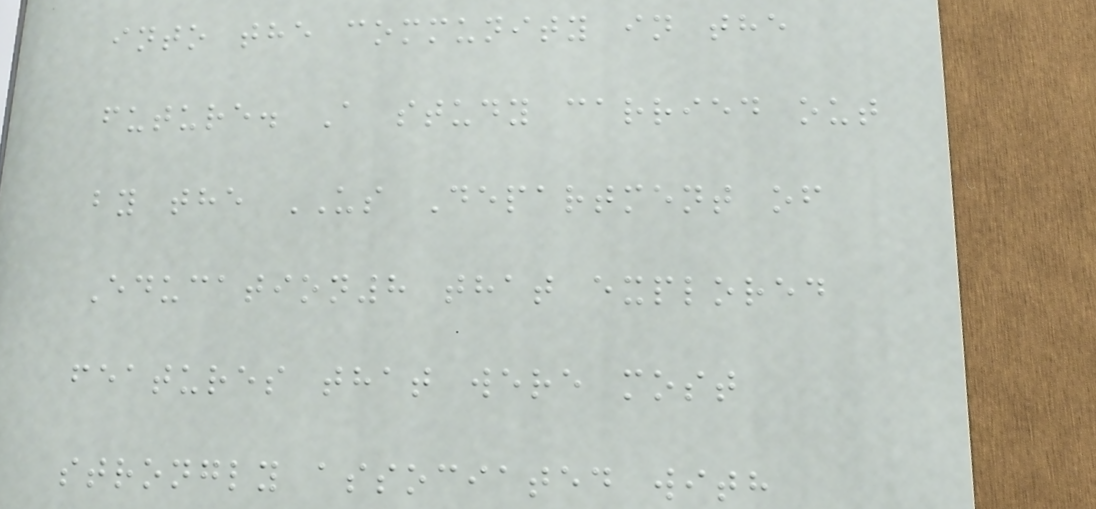into the community in the
future. A study carried out
by the US Department of
Education8 that explored
features that were most
strongly associated with
